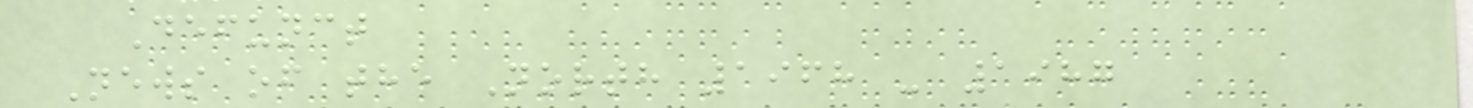Defunct
News of the North 1968 - 1987
